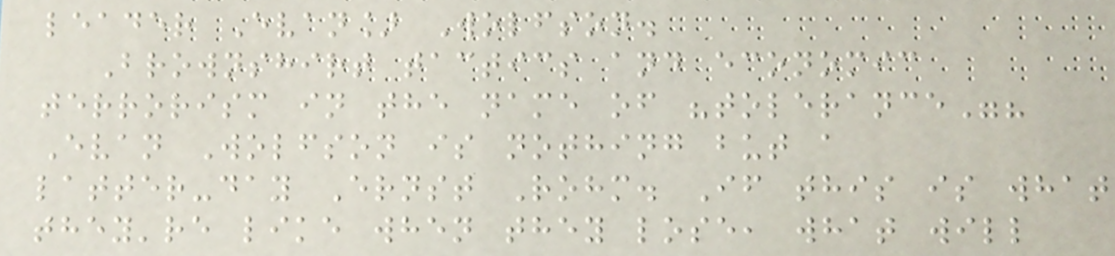leader Evan] Wolfson.
Brownshirt tactics and economic
terrorism in the name of "tolerance"?
Evan Wolfson is nothing but a
latter-day Ernst Rohm. If this is what
they're like when they lose, what will
